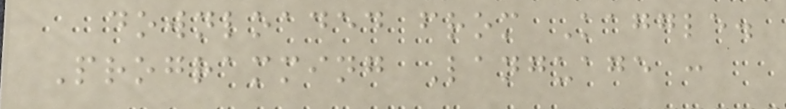downloaded from Kaggle.
Programming Language :
